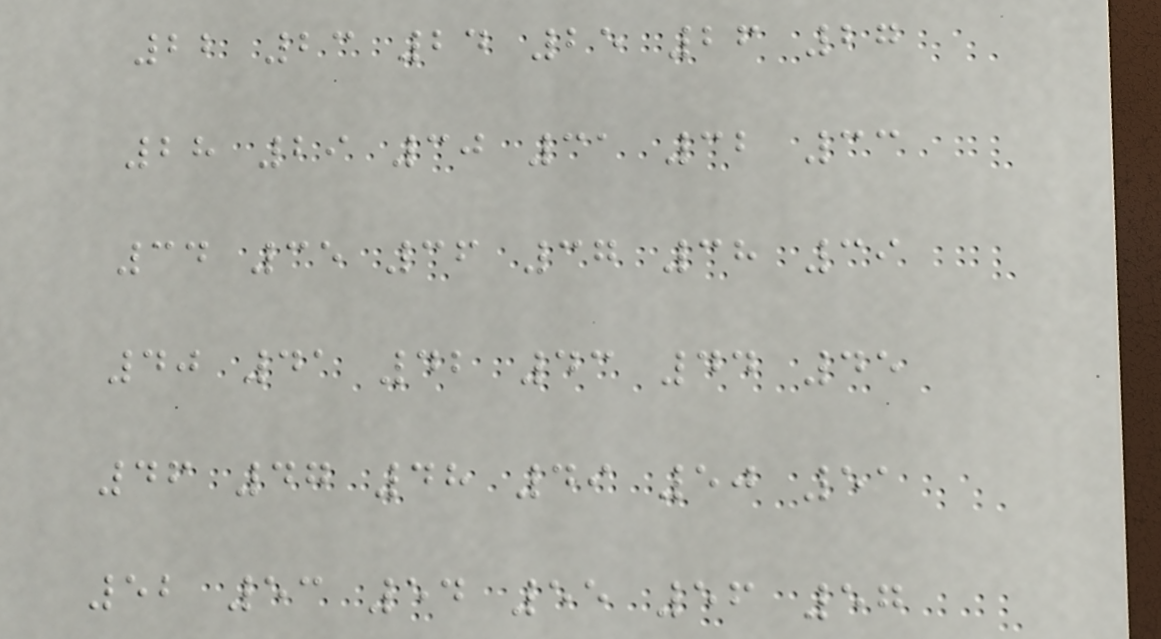22 23 24 25 26 27
28 29 30 31 32 33
34 35 36 37 38 39
40 41 42 43 44 45
46 47 48 49 50 51
52 53 54 55 56 57
